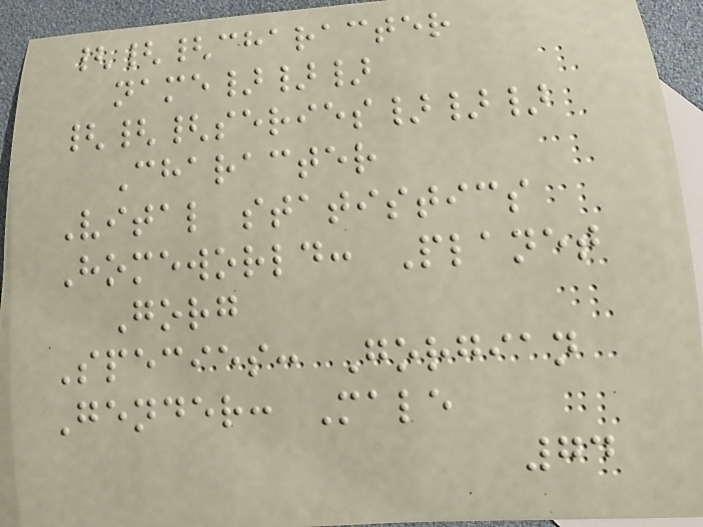{{{character
name}}}
{{{series}}}
Character
Vital statistics
Homeworld: Planet
Gorg
Species: Gorgian
Gender: Male
74
